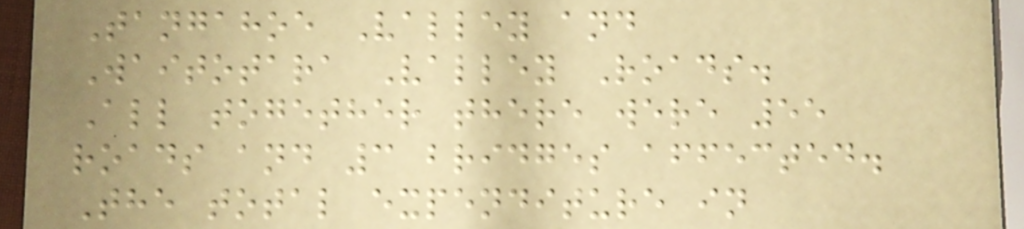Tangahoe Valley and
Waitotara Valley Roads.
All together there were 55
roads and 3 bridges affected.
The total expenditure in
